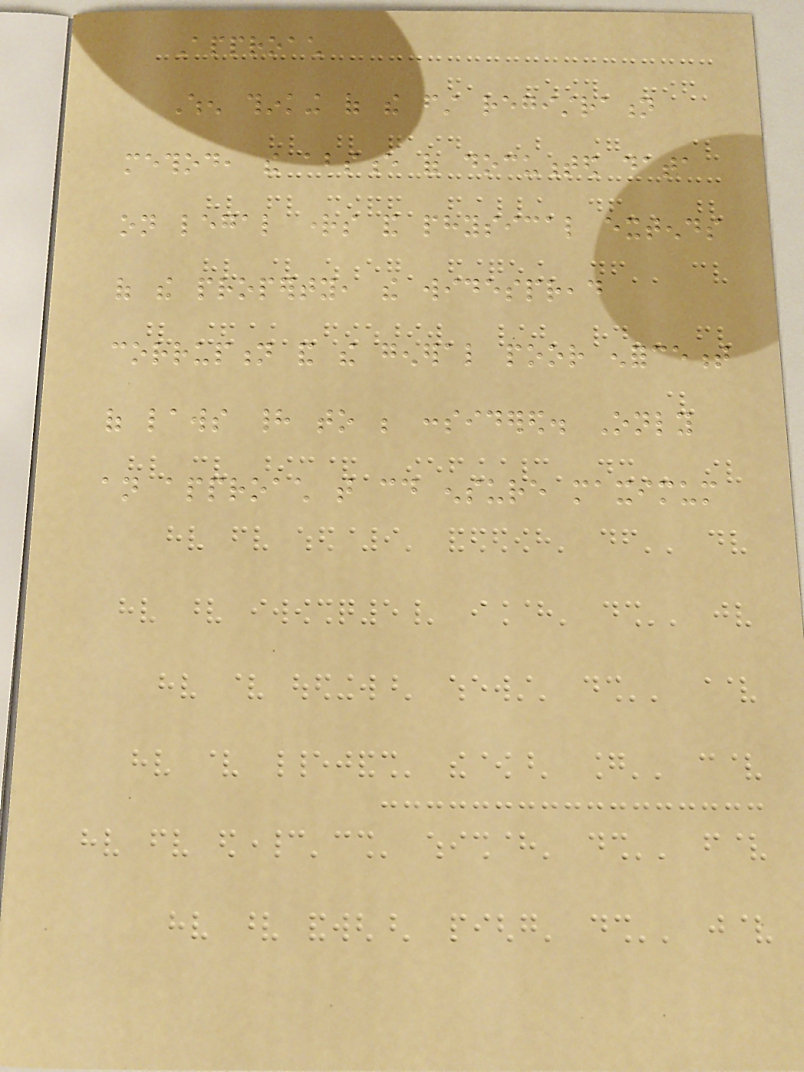Approach
When thinking of the first registration
method, the absence of documented data
on legal rights and physical extends
of the property, the widespread
corruption and the general poor enforcement
of laws had to be considered. Only
an approach that could ensure maximum
